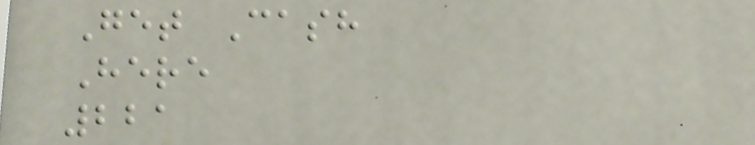Get Cash
Here
221
